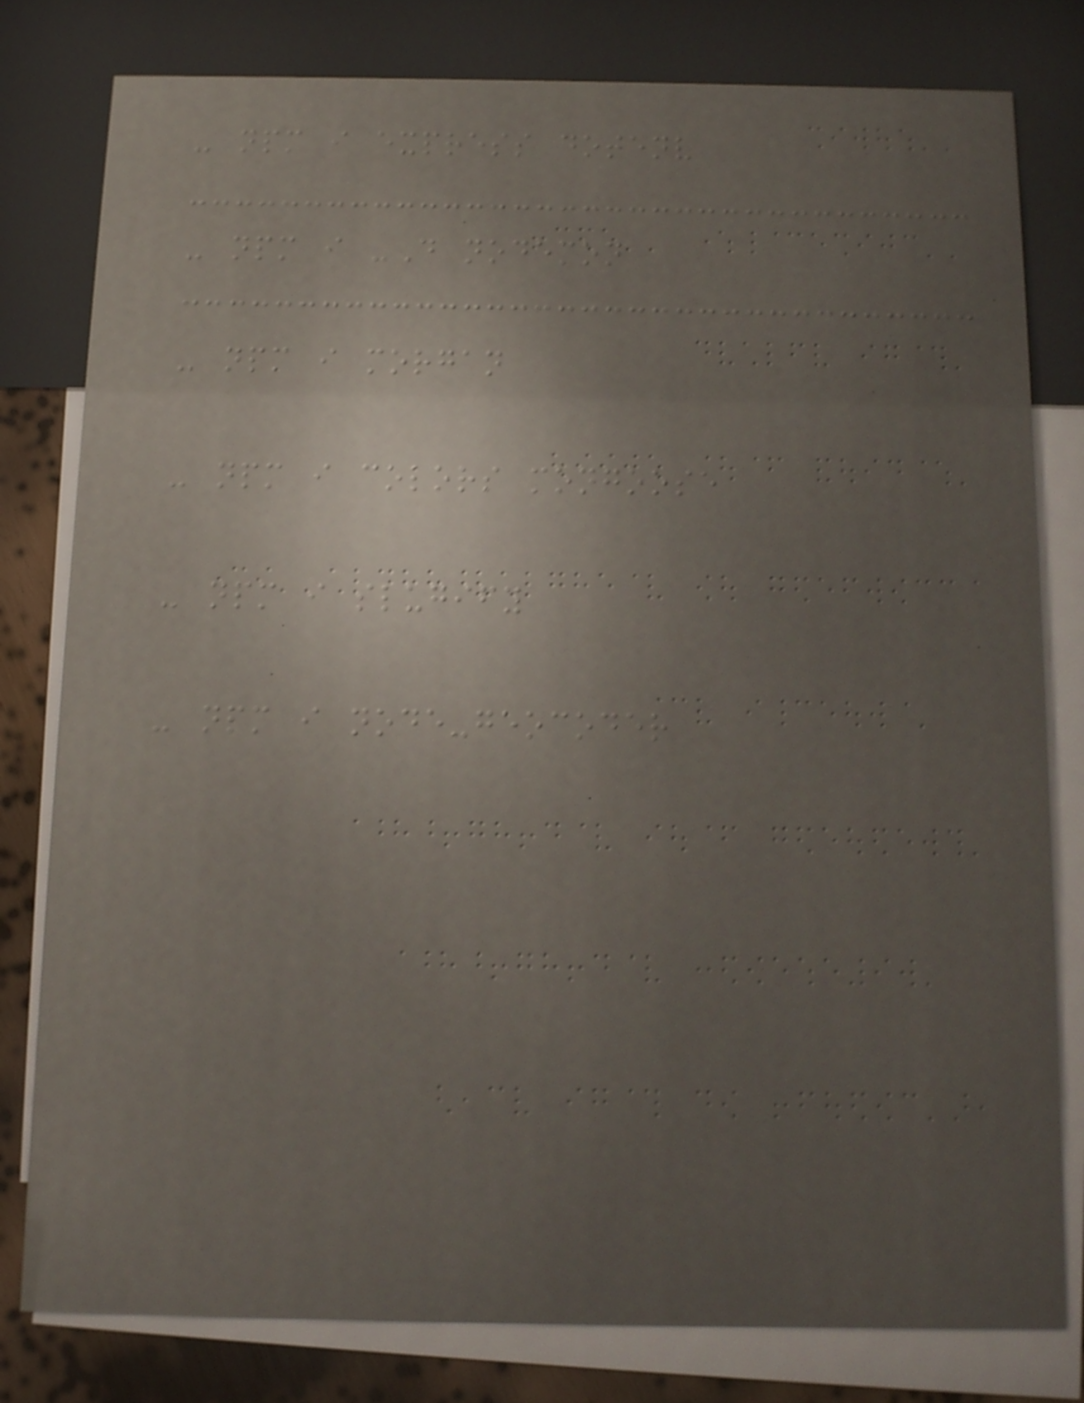- npm i express dotenv
- npm i -D nodemon
- npm i morgan
- npm i colors mongoose
- npm i slugify
- npm i node-geocoder
